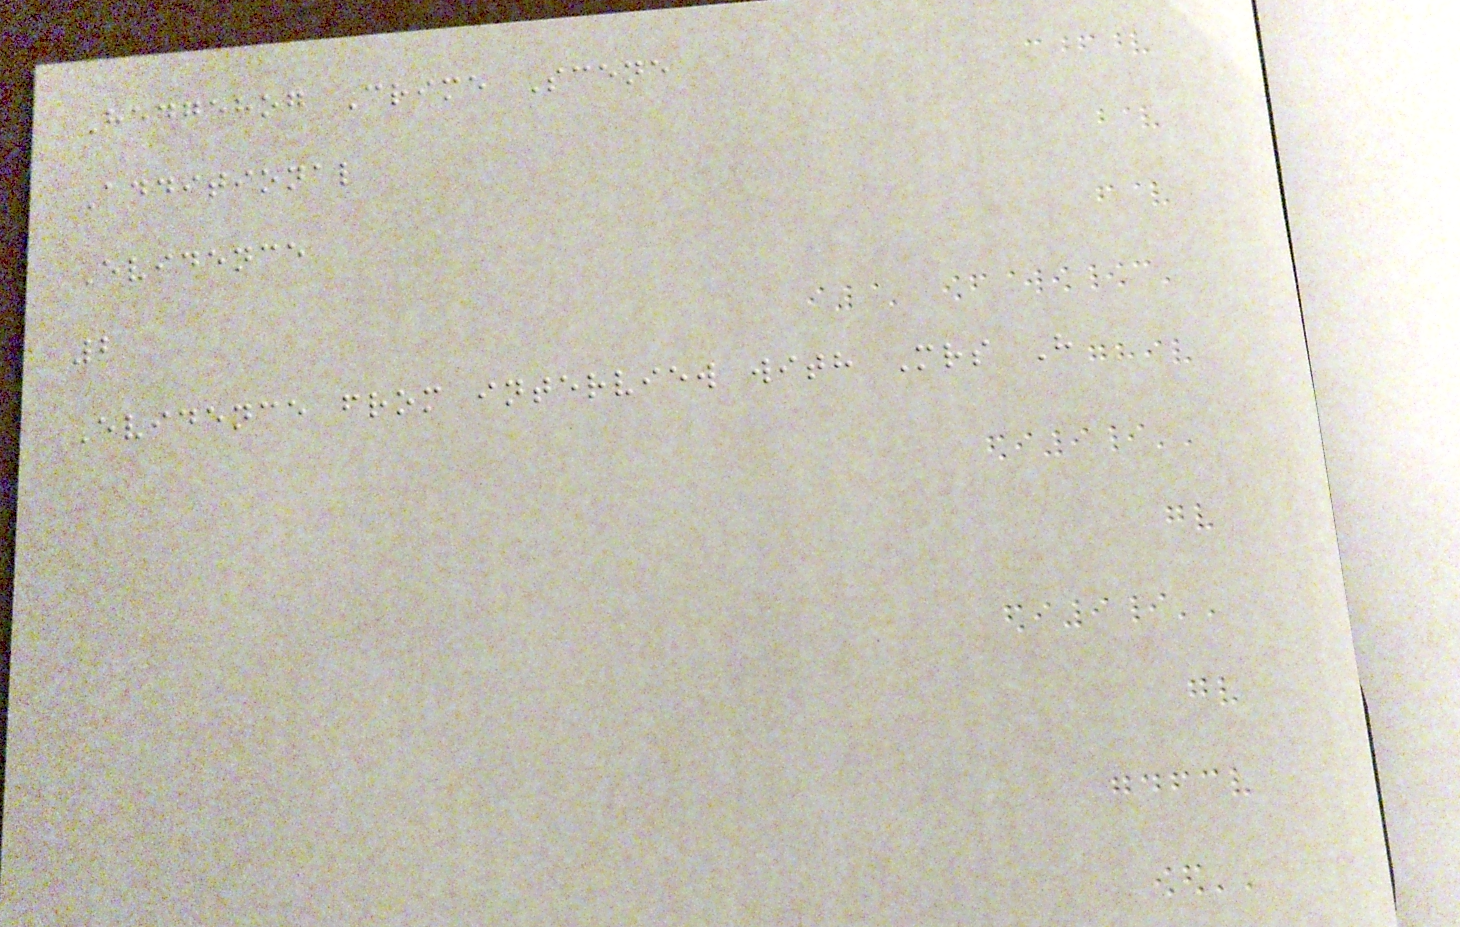Hedgehog Crime Scene
Additional
Evidence
2
Evidence from interview with Mrs H
